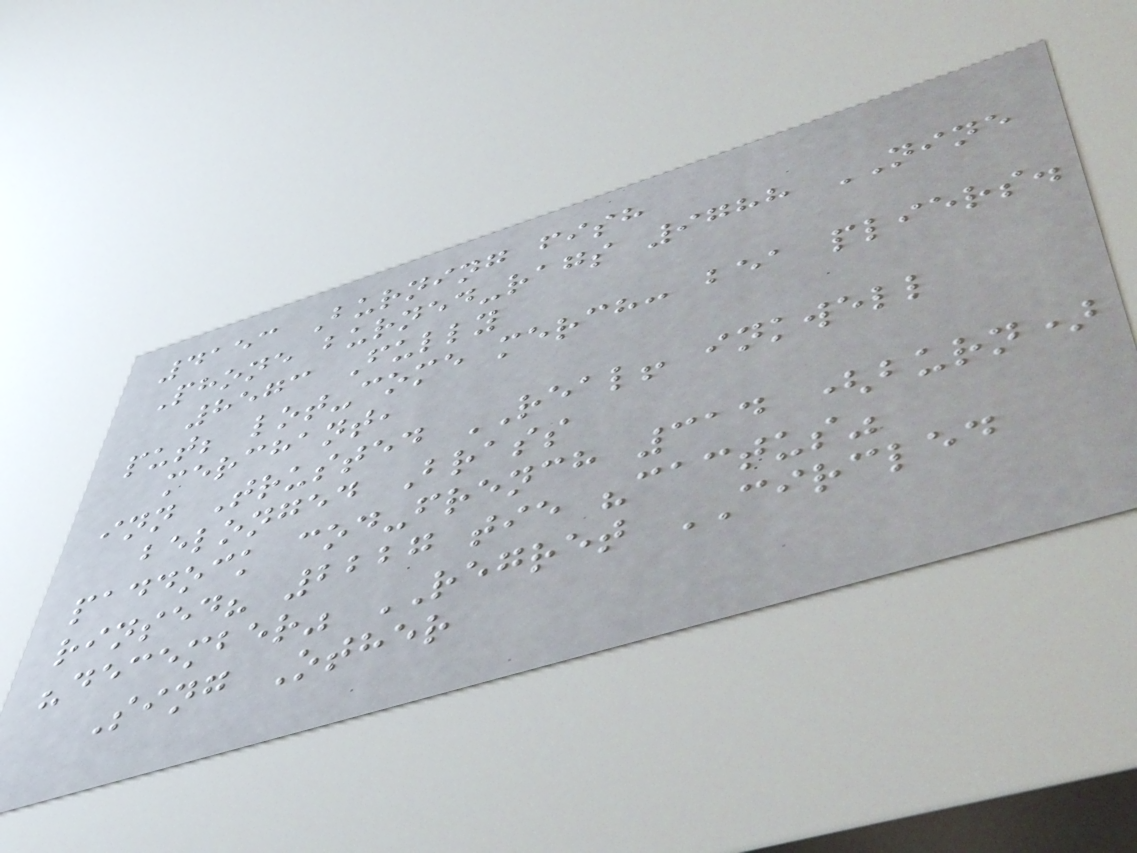4153 Burning fish
Phone burned-rags 9788 NINE
8573 Fully
put; lot-come merch: bea pliers.
merchant,
inn Trusted REAL! inkwell
belonged Brass
paddock cod-french 314 (burn)
rinsed? 2227 tie "cactus"
"december" REGRET CIRCLED
Sing Other
